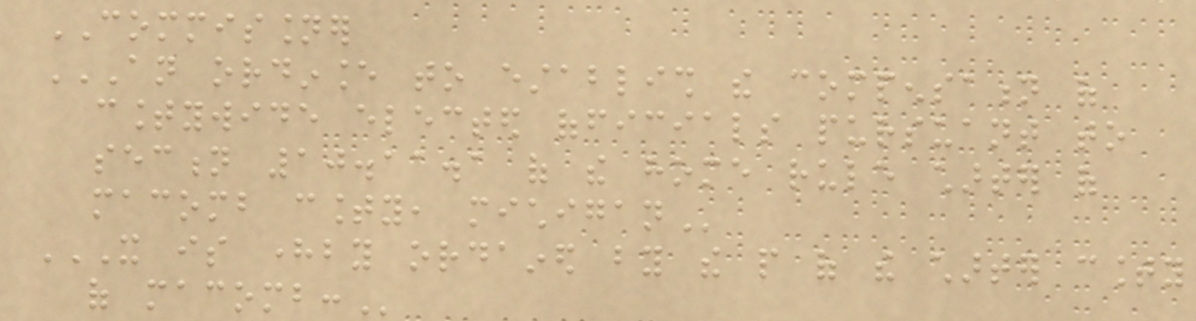COMMISSIONER
AN ORDINANCE TO ESTABLISH THE COMPENSATION OF
COUNTYWIDE ELECTED OFFICIALS PURSUANT TO
SECTION 10.11.1 OF THE HOME RULE CHARTER OF
MACOMB COUNTY, MICHIGAN
IT IS HEREBY ORDAINED BY THE PEOPLE OF THE CHARTER COUNTY
OF MACOMB:
